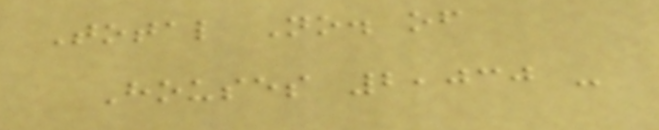Total No. of
Houses 2,030 -
